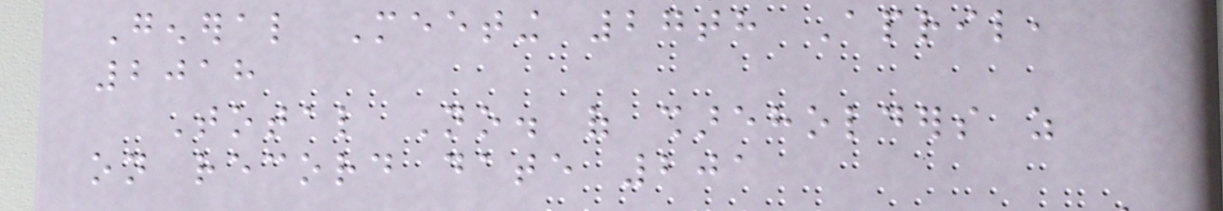General Meeting 27th April,
2018
Total No. of shareholders as
on record date 201
